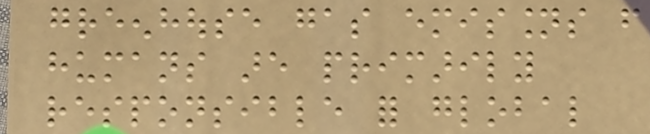greenhouse gas emissions from
humans are primarily
responsible for global
